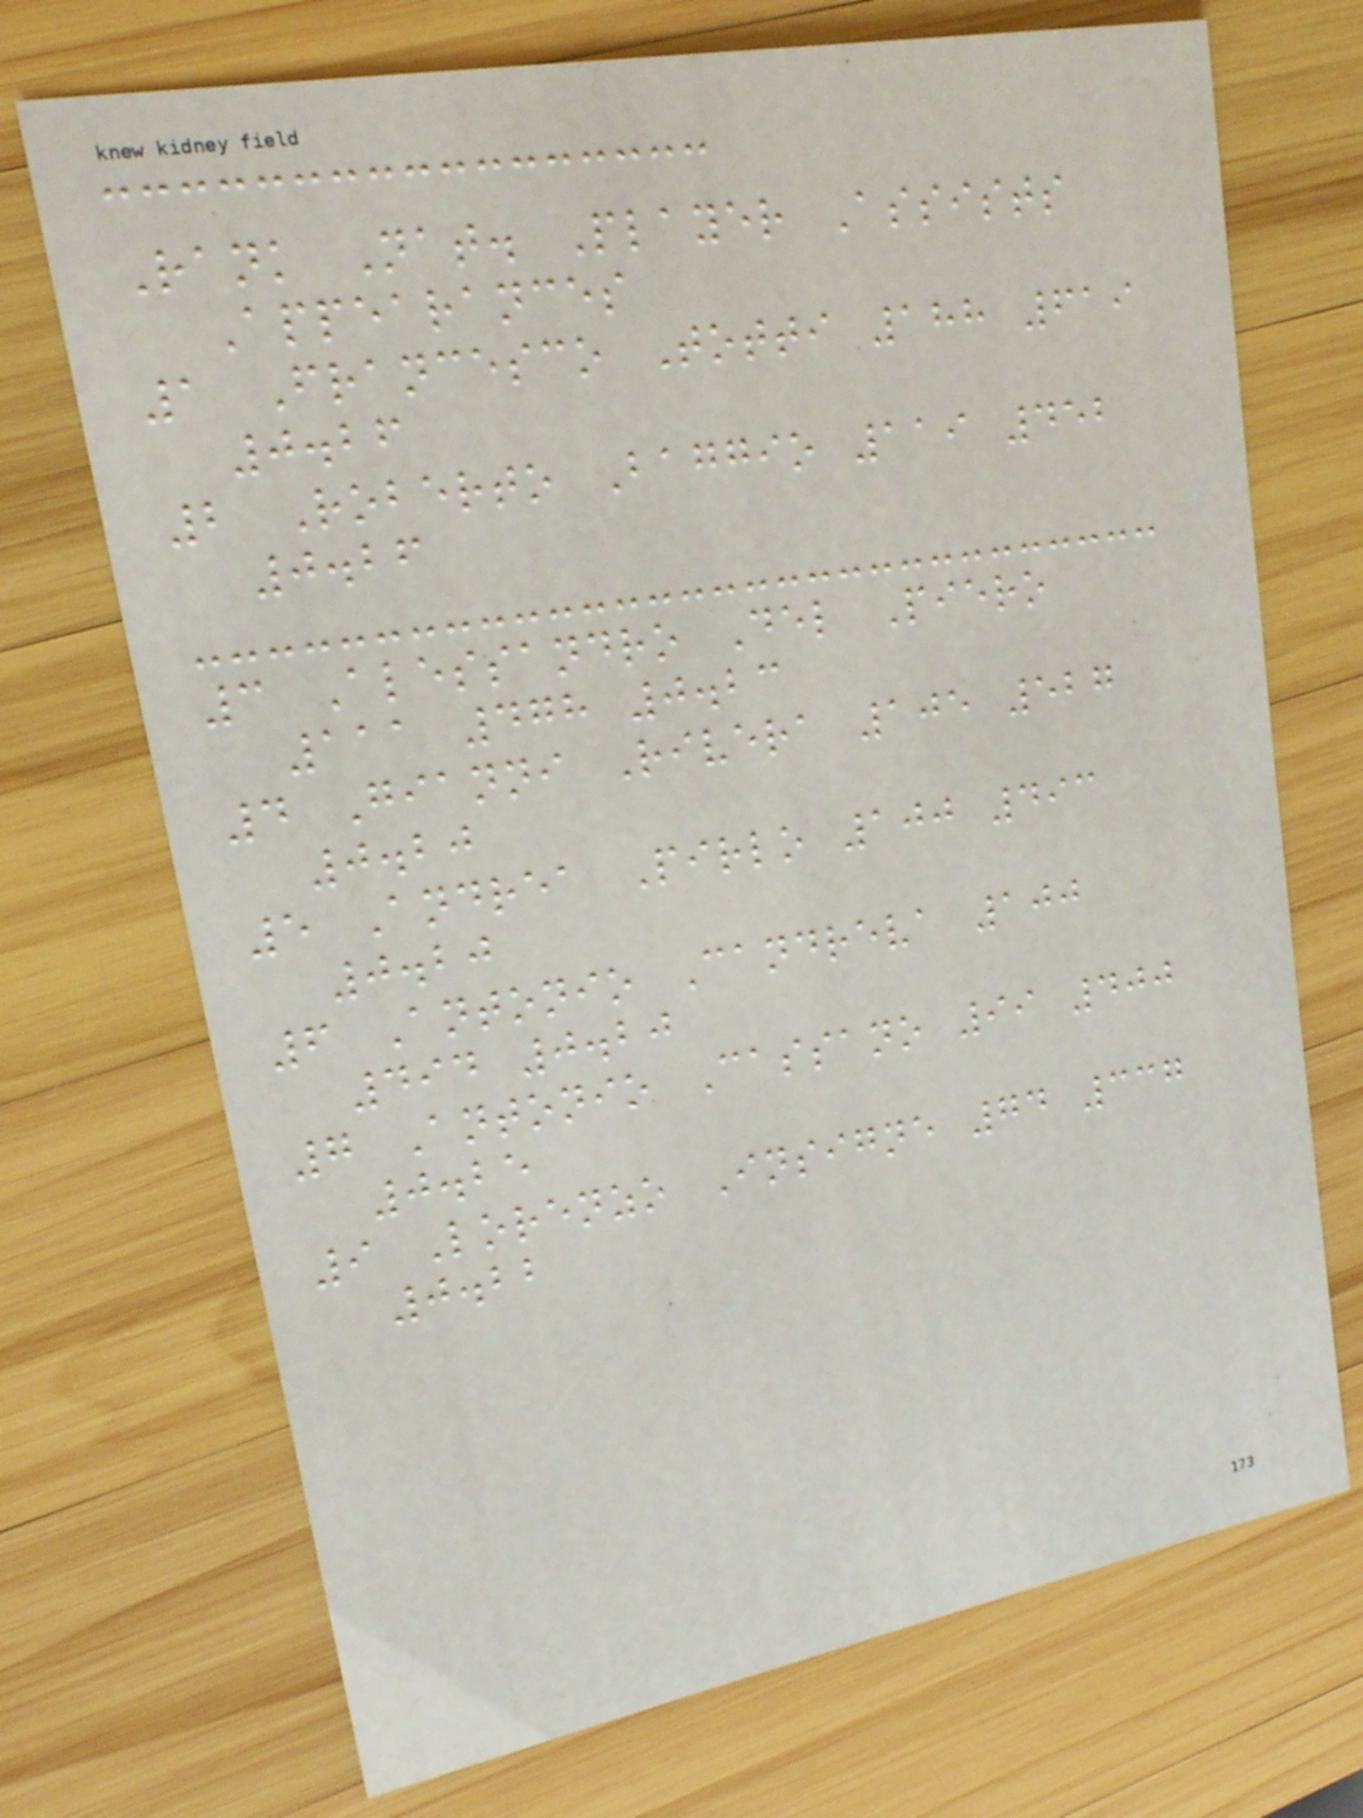Rank Nat. Player Assists
Appearances
1 Francesco Totti 188 619
0.26
2 Roberto Baggio 119 452
0.26
3 Alessandro Del Piero
111 478 0.23
4 Gianni Rivera 105 527
0.20
5 Andrea Pirlo 100 493
0.20
6 Antonio Candreva 100
494 0.20
7 Antonio Cassano 99 400
0.25
9 Lorenzo Insigne 74 337
0.22
